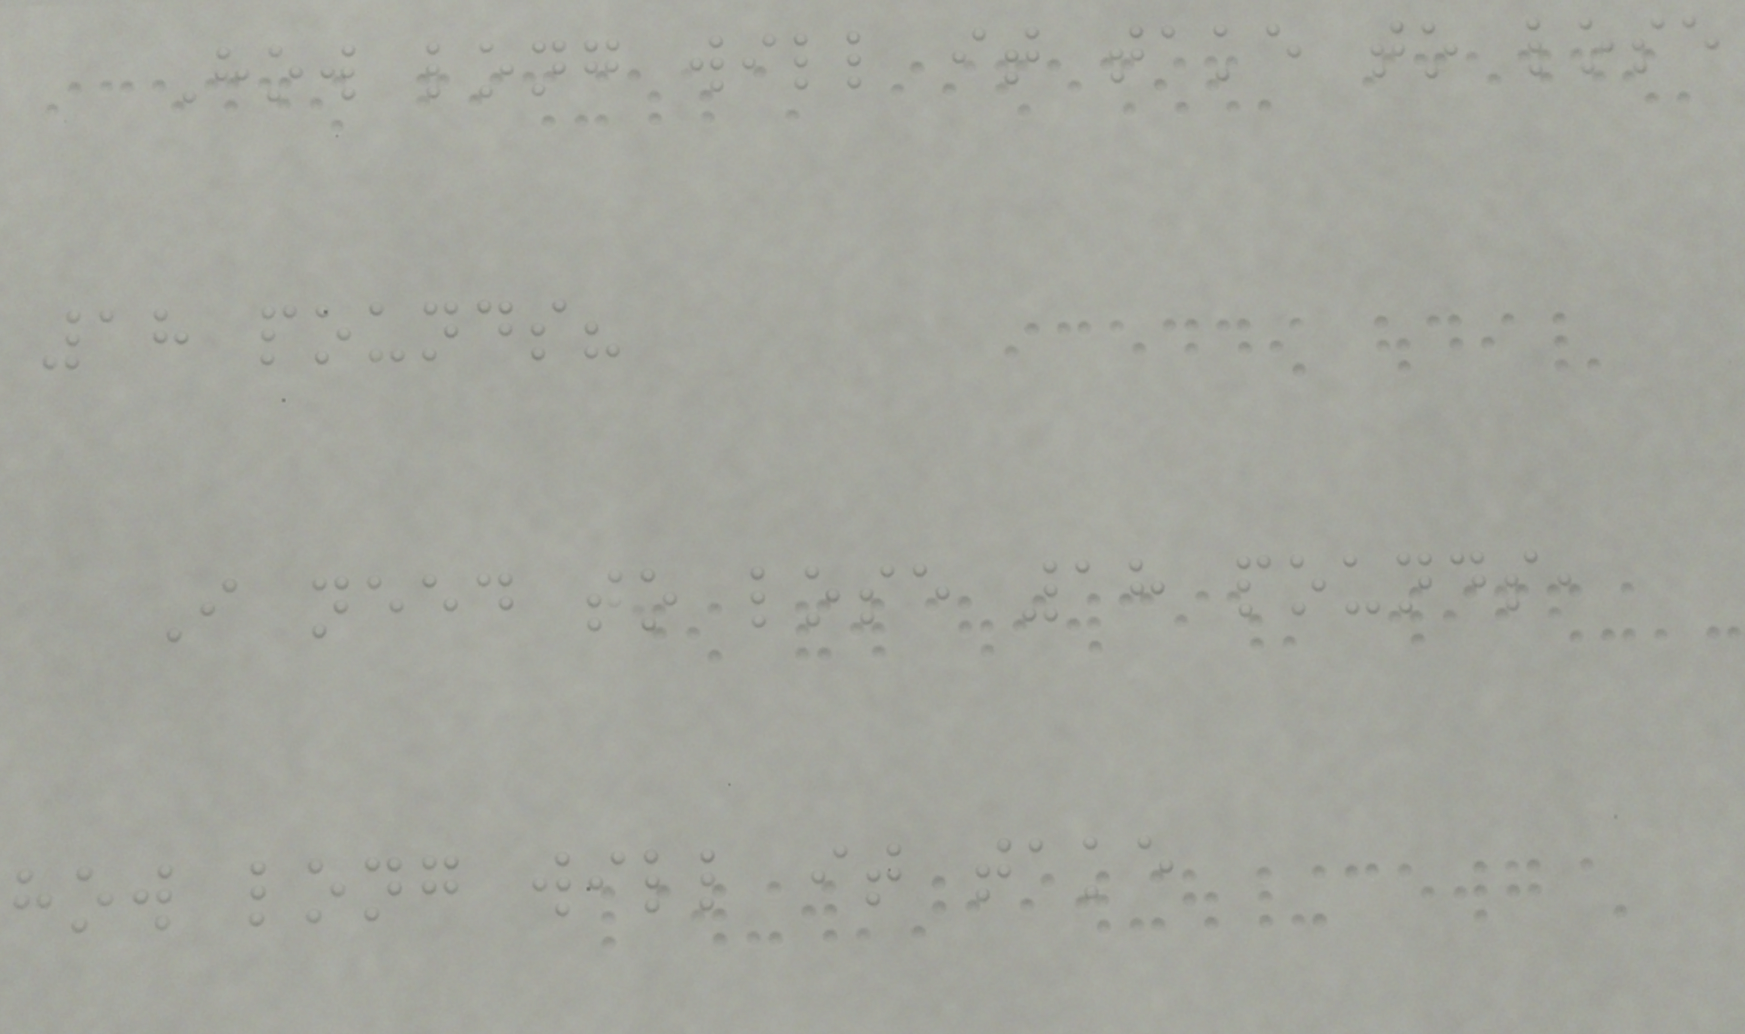How long will it take to lose
18 pounds?
I need to lose 18 pounds,
how long will it take
